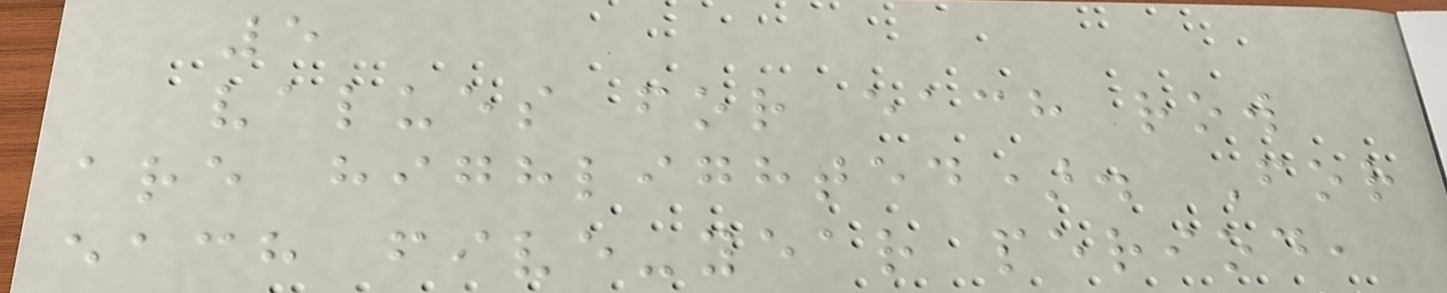5
values for each row
are highlighted). For
each five-year period,
